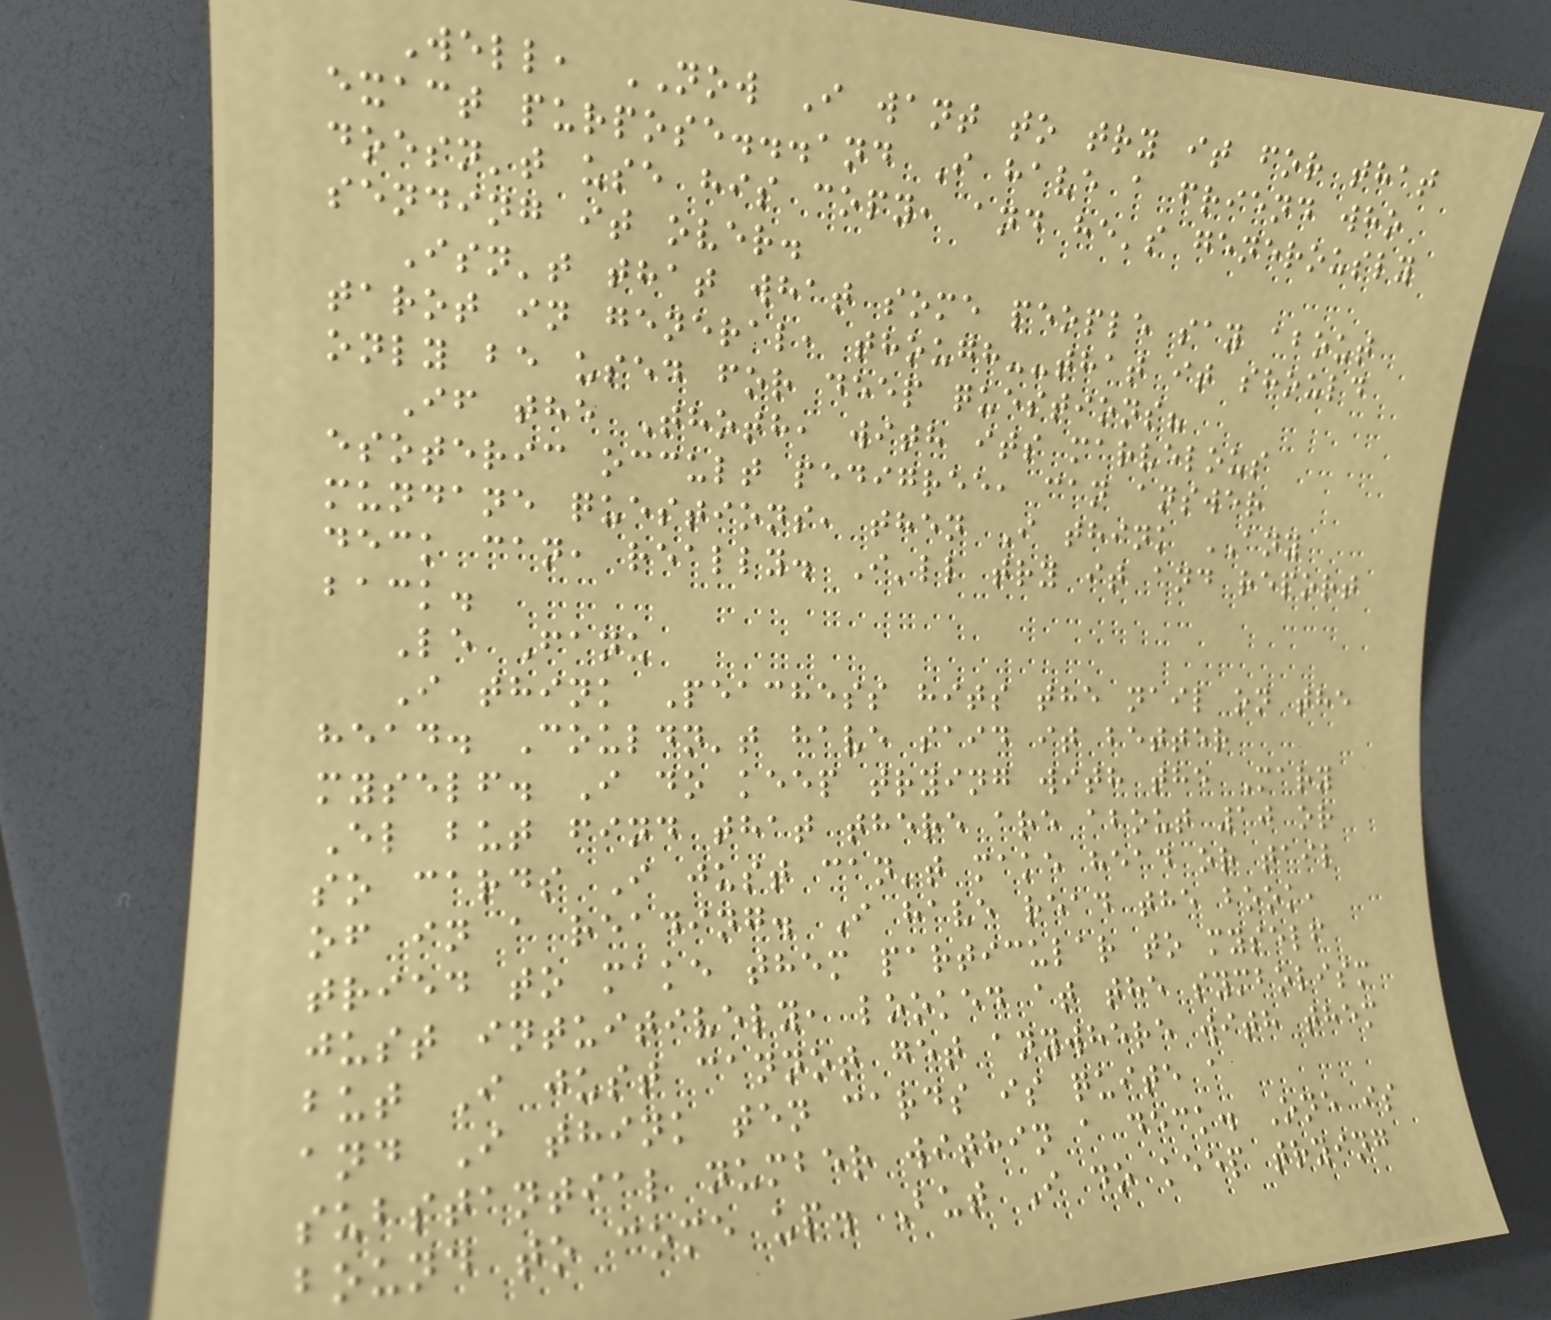Well, NOW I want to try it for that
exact purpose...and I have a friend who
doesn't use his copy, and he's generously
sending it over.
Isn't that what some people say about
tarot in general, though--that it should
only be used for deep questions?
If the Thoth, with its marvelous
esoteric occult pedigree, can answer
mundane questions, then I think ANY
deck can, really. I'll try it and report
back.
Le Fanu
I think Peachess hits the nail on the
head. Couldn't have said it better
myself. I do keep trying with the Mary
El but find that there are about 10 or
so cards I just can't make head or tail
of in a reading. I have read the book,
tried to make them particular to myself
just intuitively, looked at the symbolism
but I just cannot get anywhere with them
and I think ten cards is quite a
substantial number within a deck. One is
bound to come up. But I do keep trying
